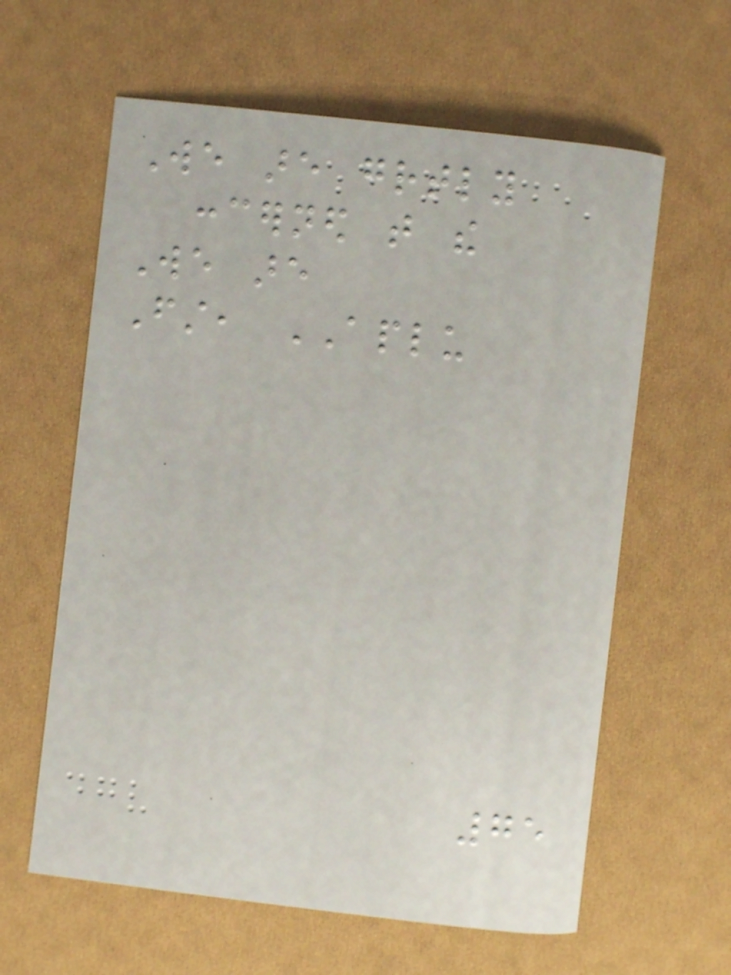We are greatly
concerned that the
We are
First, APLU
75
